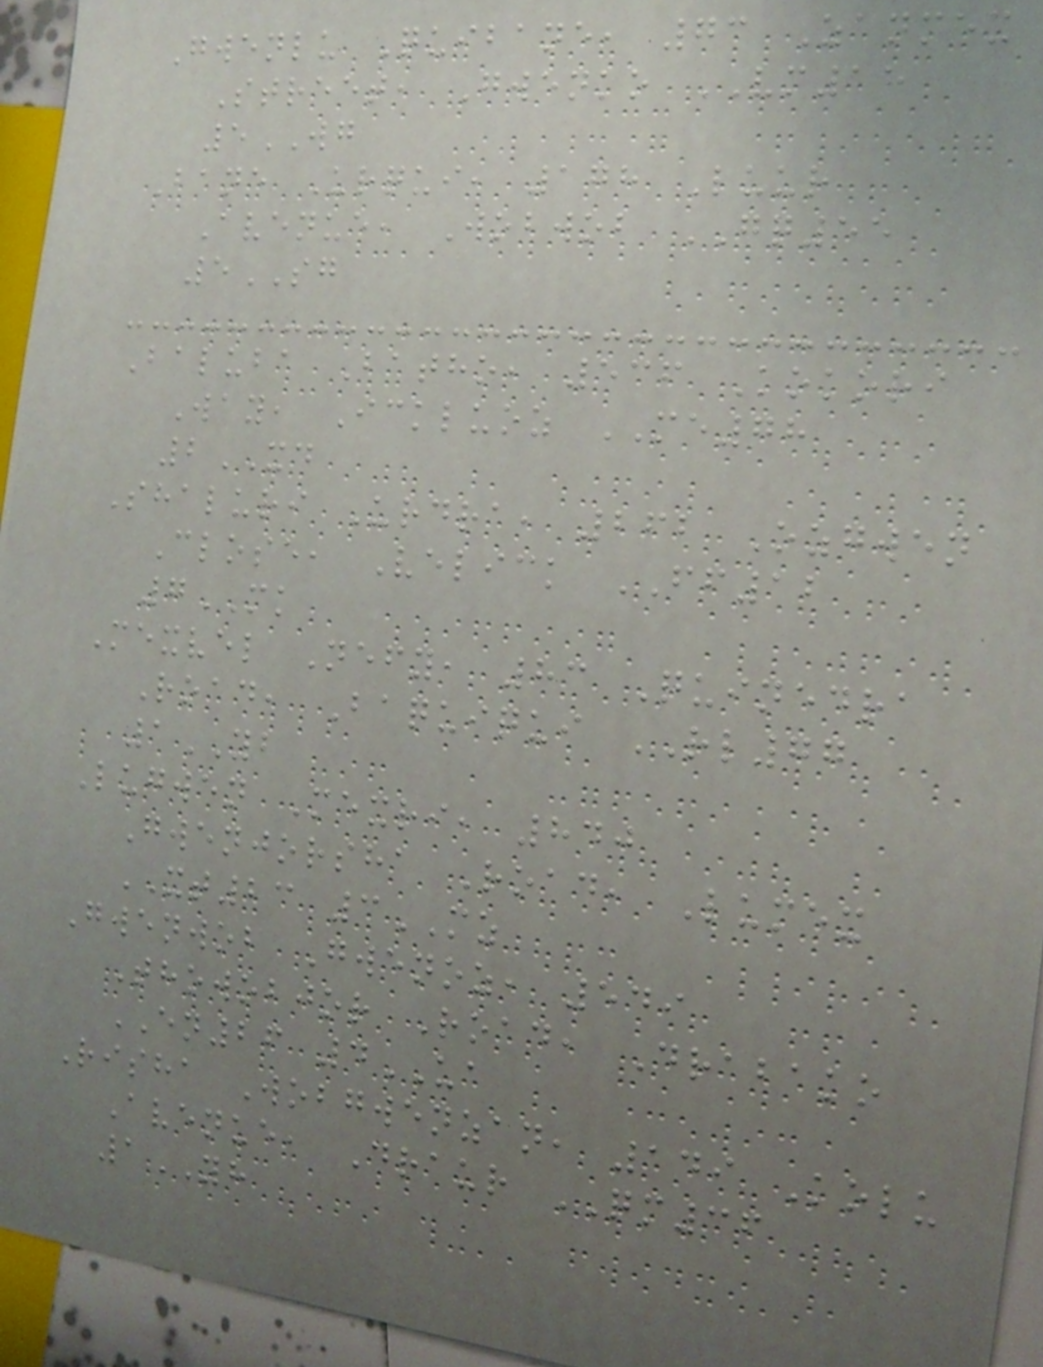Gwenlu Quibane, 73 Zanmex
Street, Gwenko VM18
5WG
Bane Urqui, 178 Luur
Avenue, Wobwob GQ55
5SG
Baluba Batho, 536 Kokori
Way, Ickluoz ME78
2XD
Shaluri Urdra, 262 Ozgwen
Close, Velick FF12
7MK
Mexvel Nefy, 83 Quinedra
Road, Baquiqui RL77
1YB
Lugwen Mexri, 840
Gwenjorsha Road, Lumex
XT23 3MZ
Gwenwob Gwenoz, 549
Thowobjor Road, Drabako
EN26 4UA
Risha Wobgwenzan, 149 Kolu
Avenue, Draur QM36
1YH
